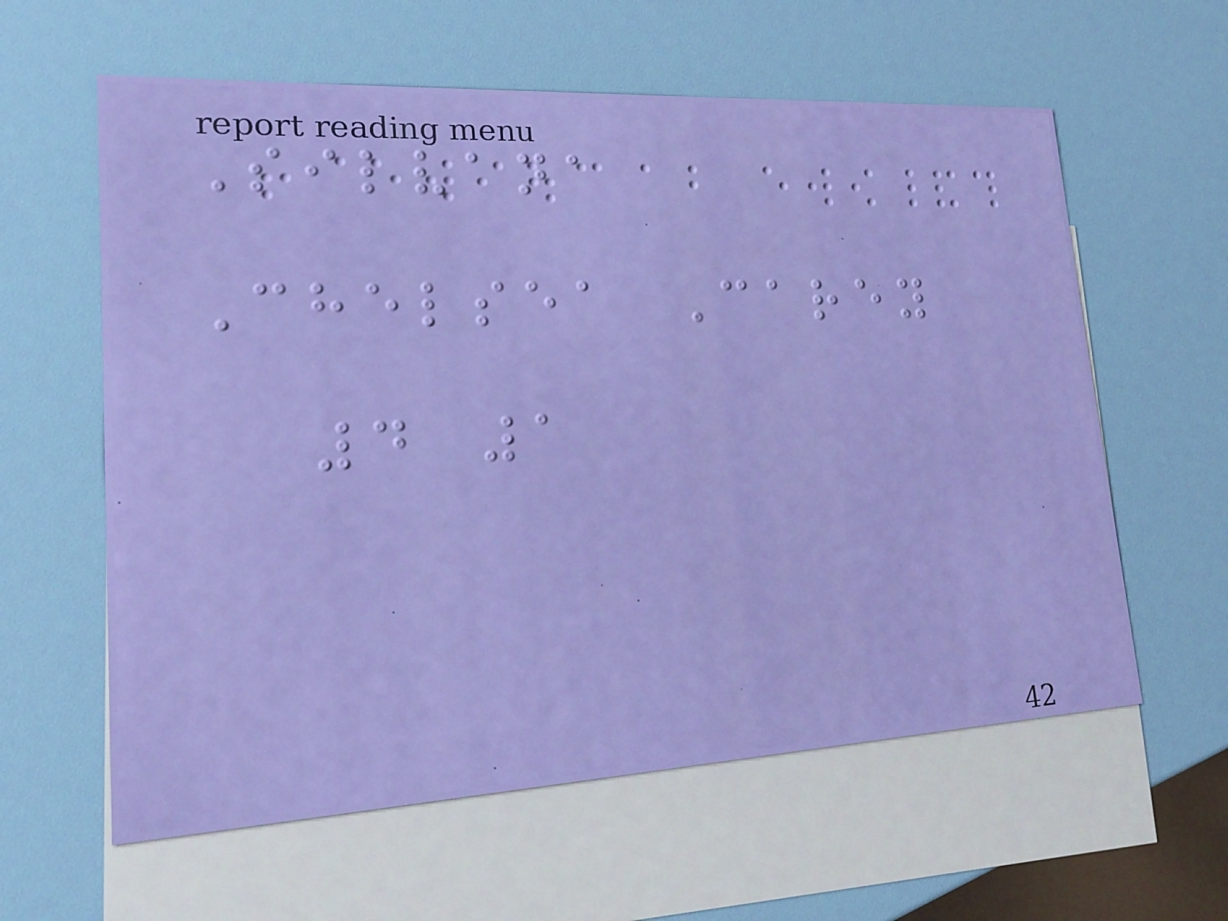Silvana
Chelsea Carey
4 1
